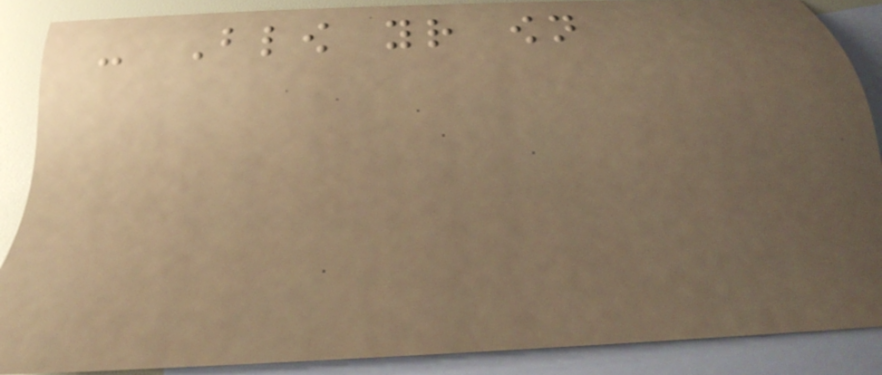- Blow your own
